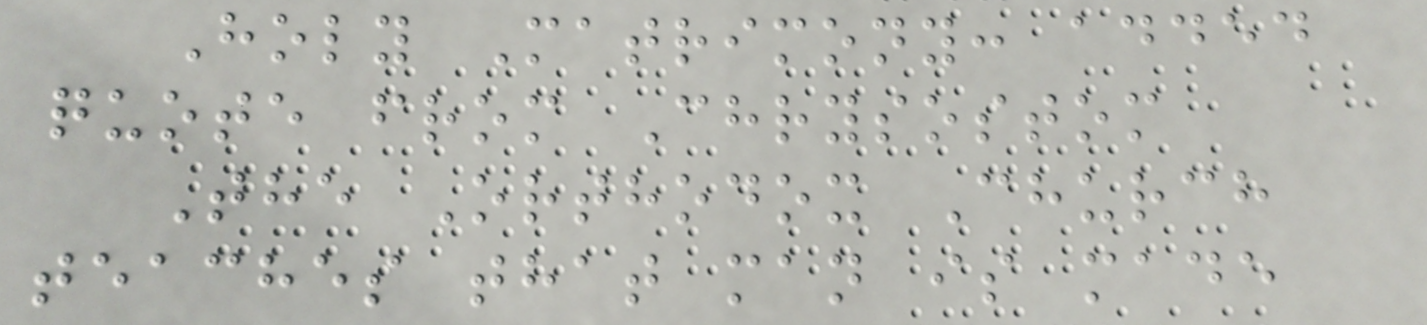Holy Matrimony: added
quote from Chrysostom
The Orthodox Church
teaches that man is made
